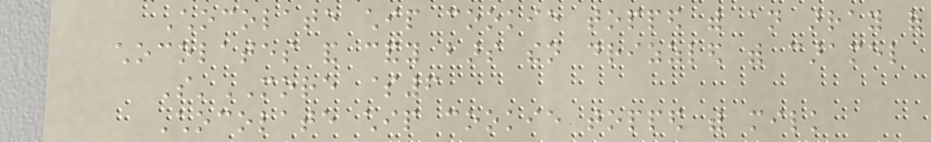Chocolate chip cookie topped with an array of
chocolates and candy bars then drizzled with caramel
S'MORE $6
Chocolate chip cookie topped with milk
